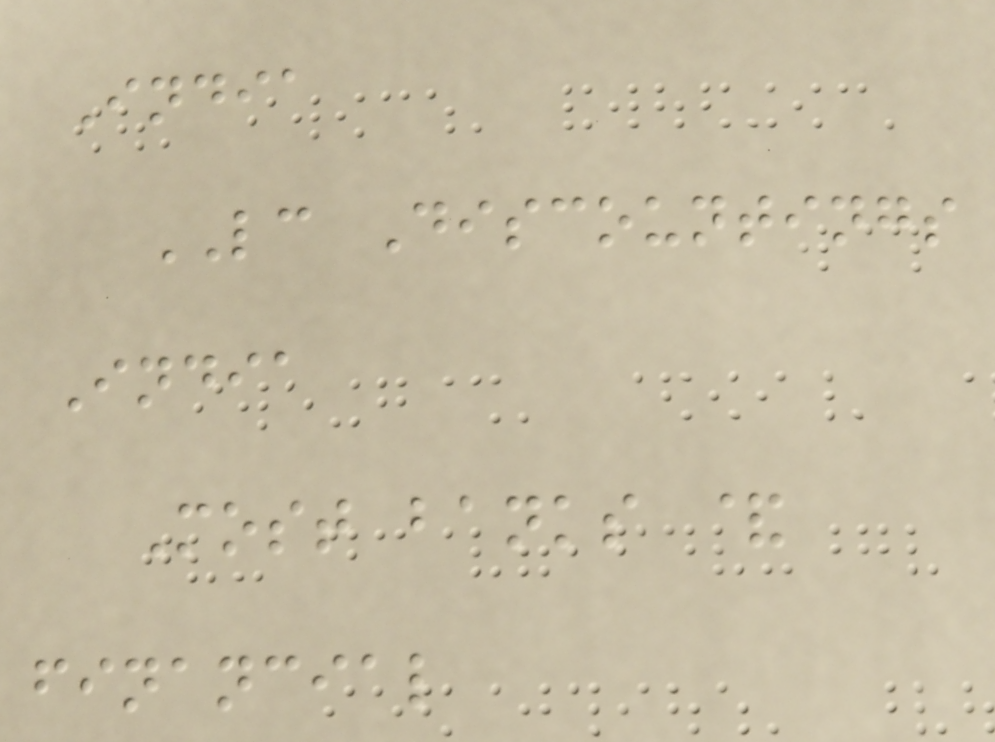India
LC Discountings
India
Most banks &
financial
